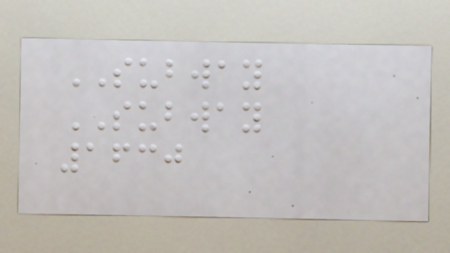SUBWAY
SUBWAY
1630
